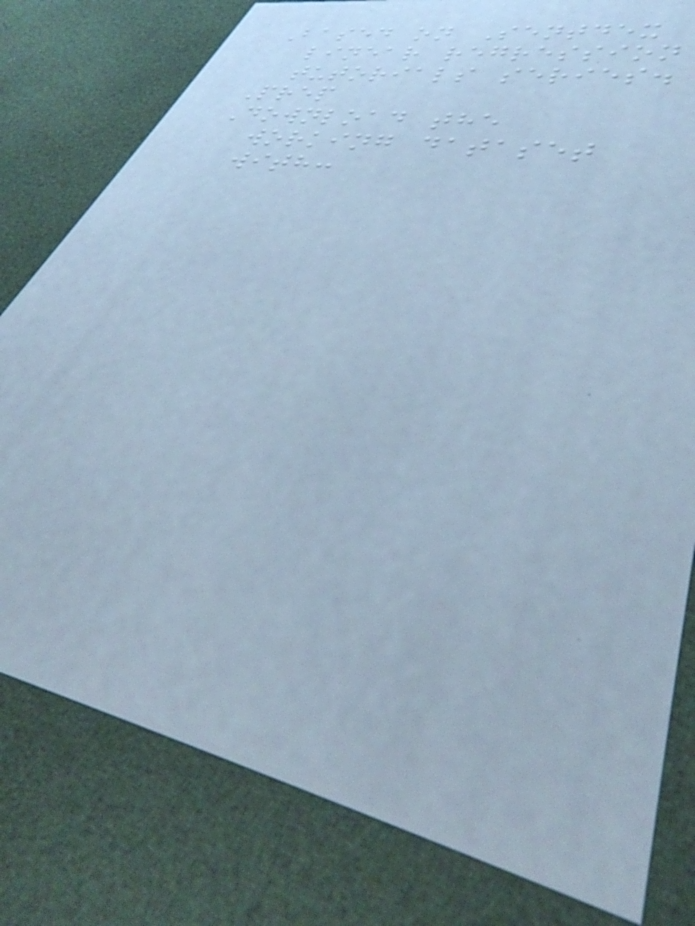Based on Sentdex
linear regression
tutorials series.
Prep
Download the
working dataset
with:
